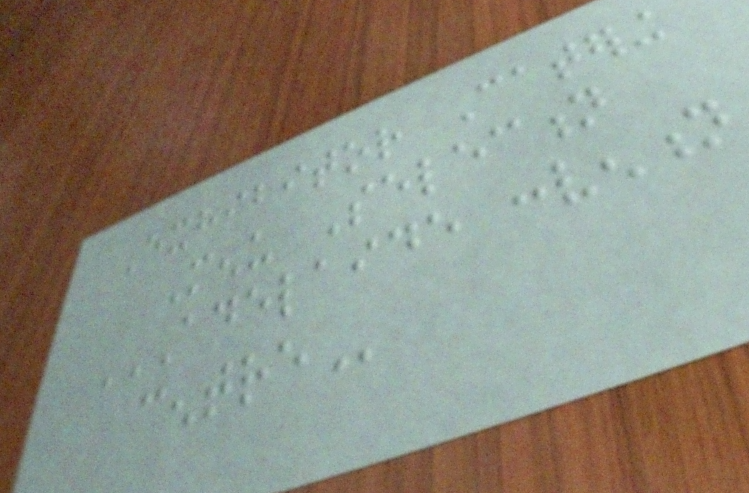Exhibitor Catering
Menu Selection
ADELAIDE CONVENTION
CENTRE
